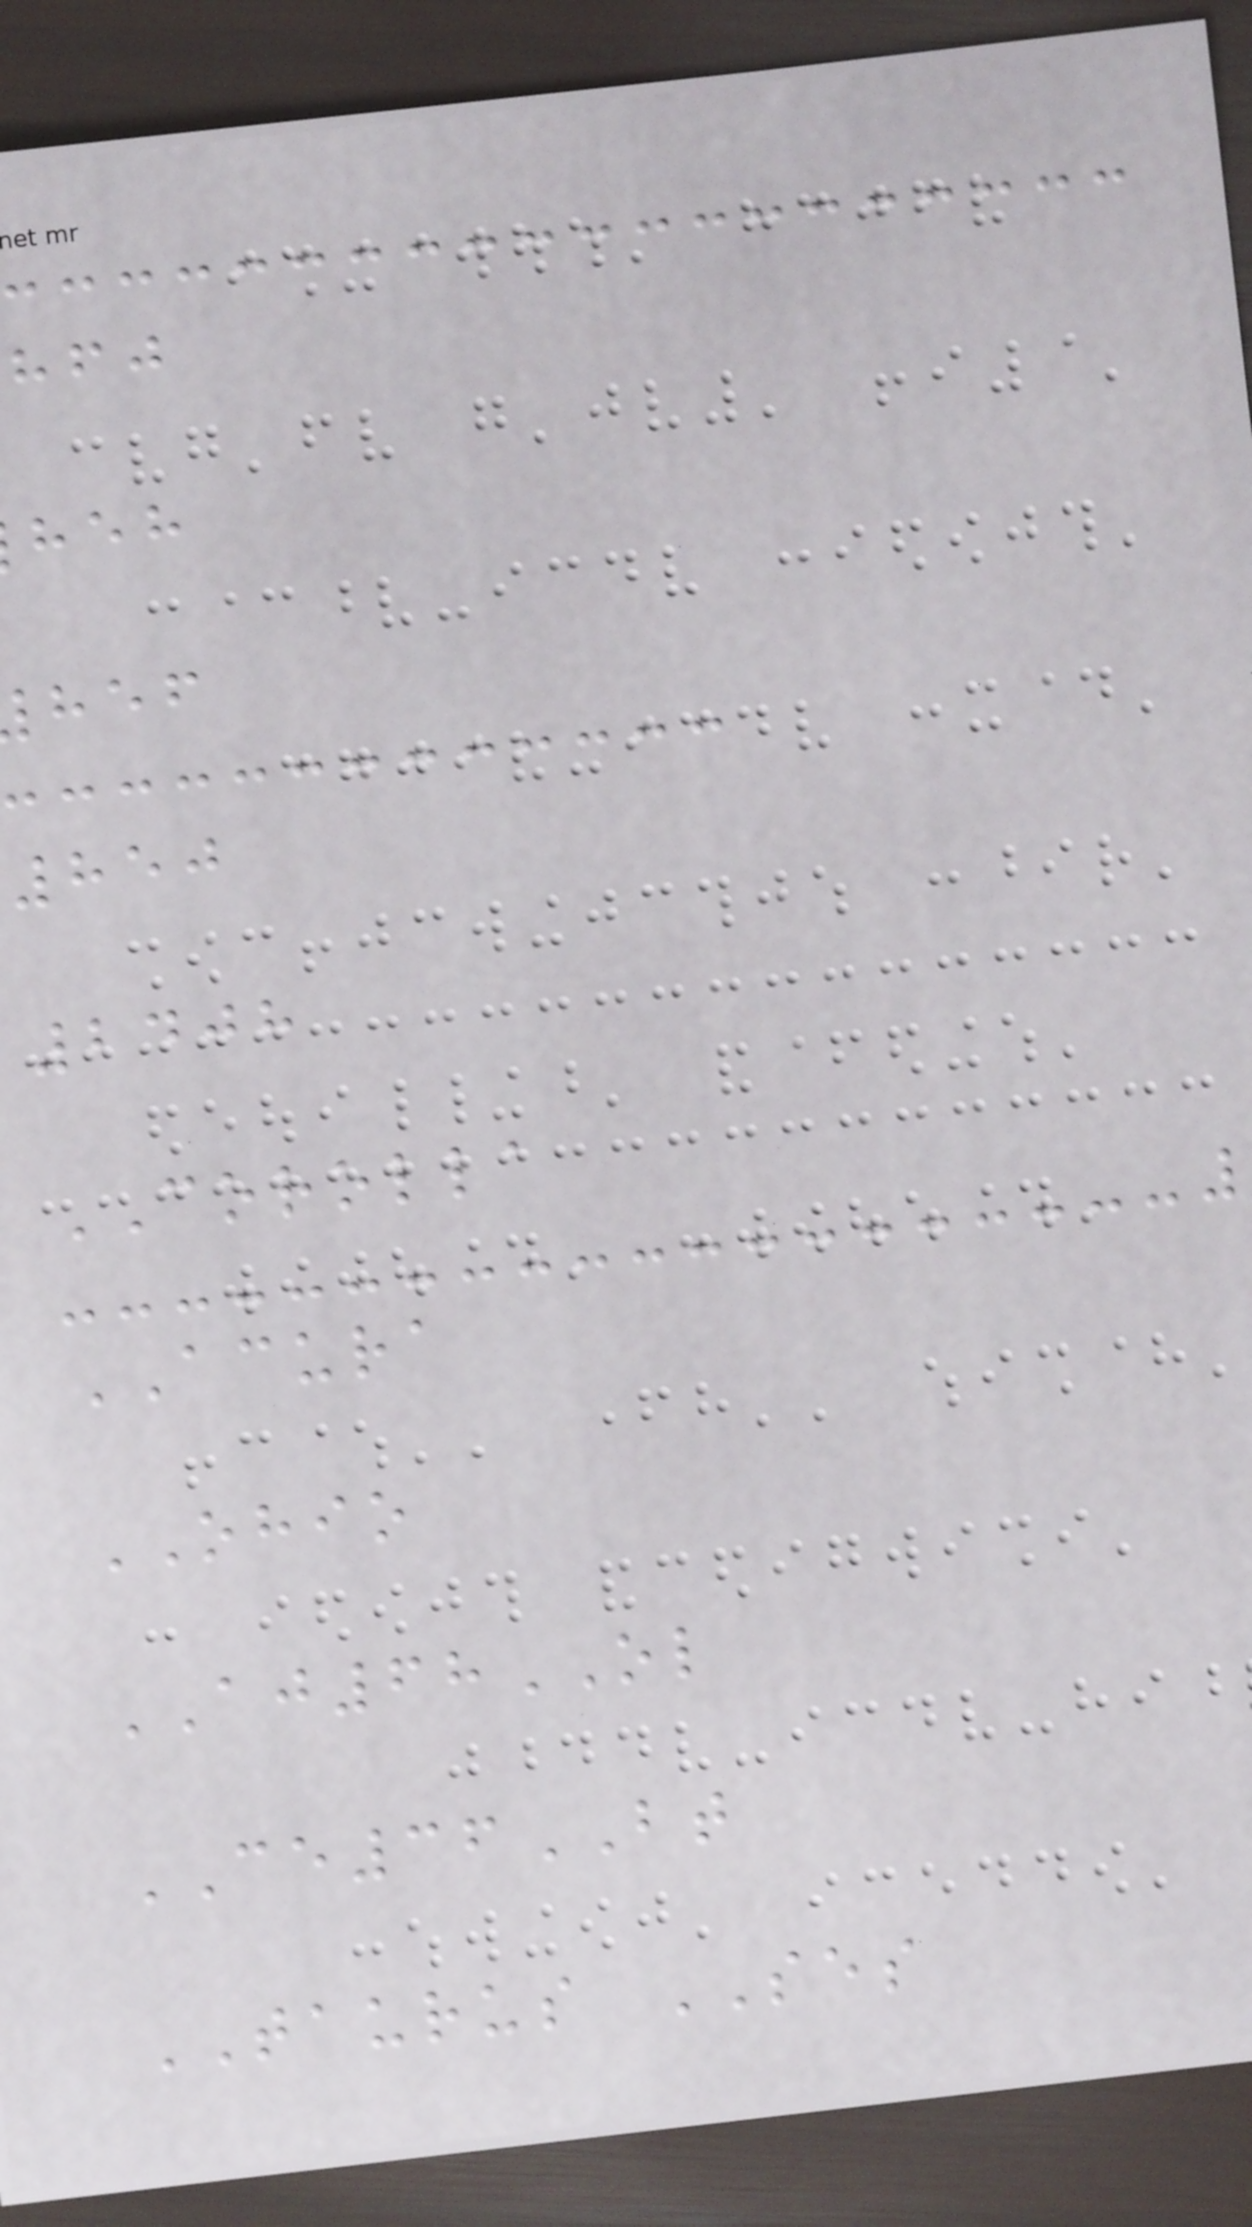850
2408
COROLLA
ACURA
OHIO
AJ68OL
CE36BT
TAURUS SES
